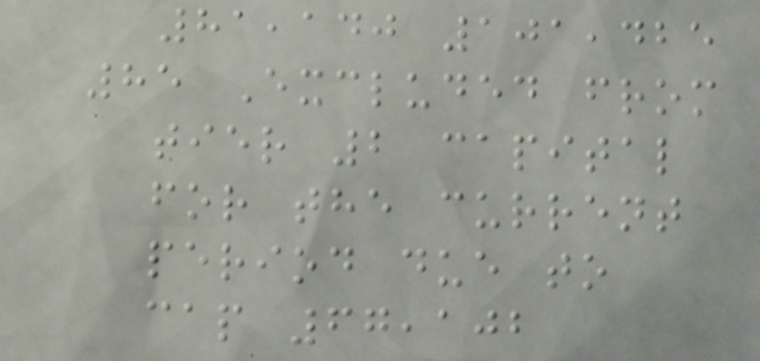81,140 101,425
85 Excluded from
tier 2 capital
for the current
period due to
cap 67,102
